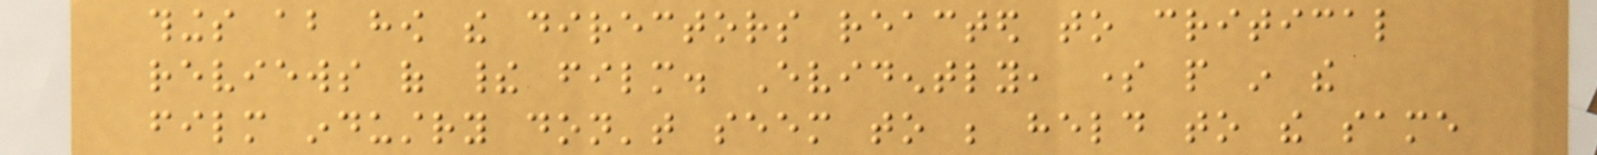things about how the directors reacted to critical
reviews of their film. Evidently, some people in the
film industry don't seem to be held to the same
